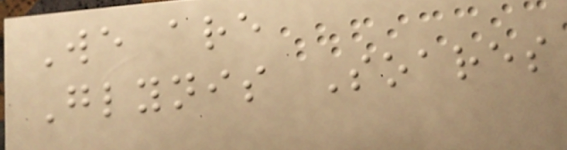We are
Glynis Soares
